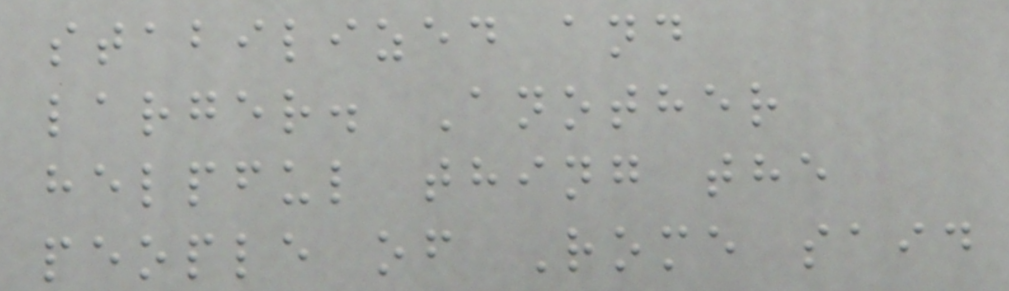stabilized and
larger. Another
helpful thing the
people of Rome said
